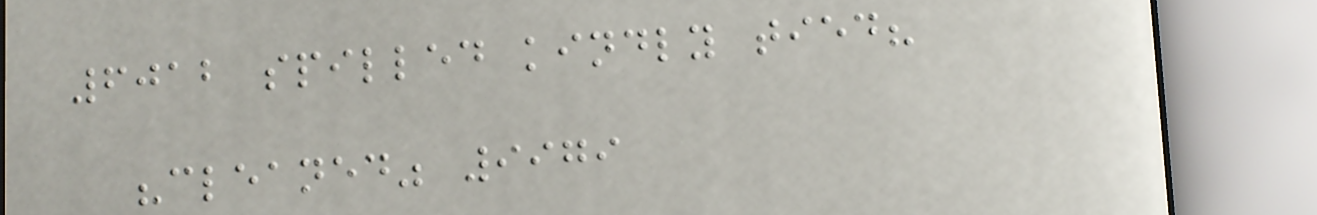6012 spilled kindly tied?
"cleaned" 9979
